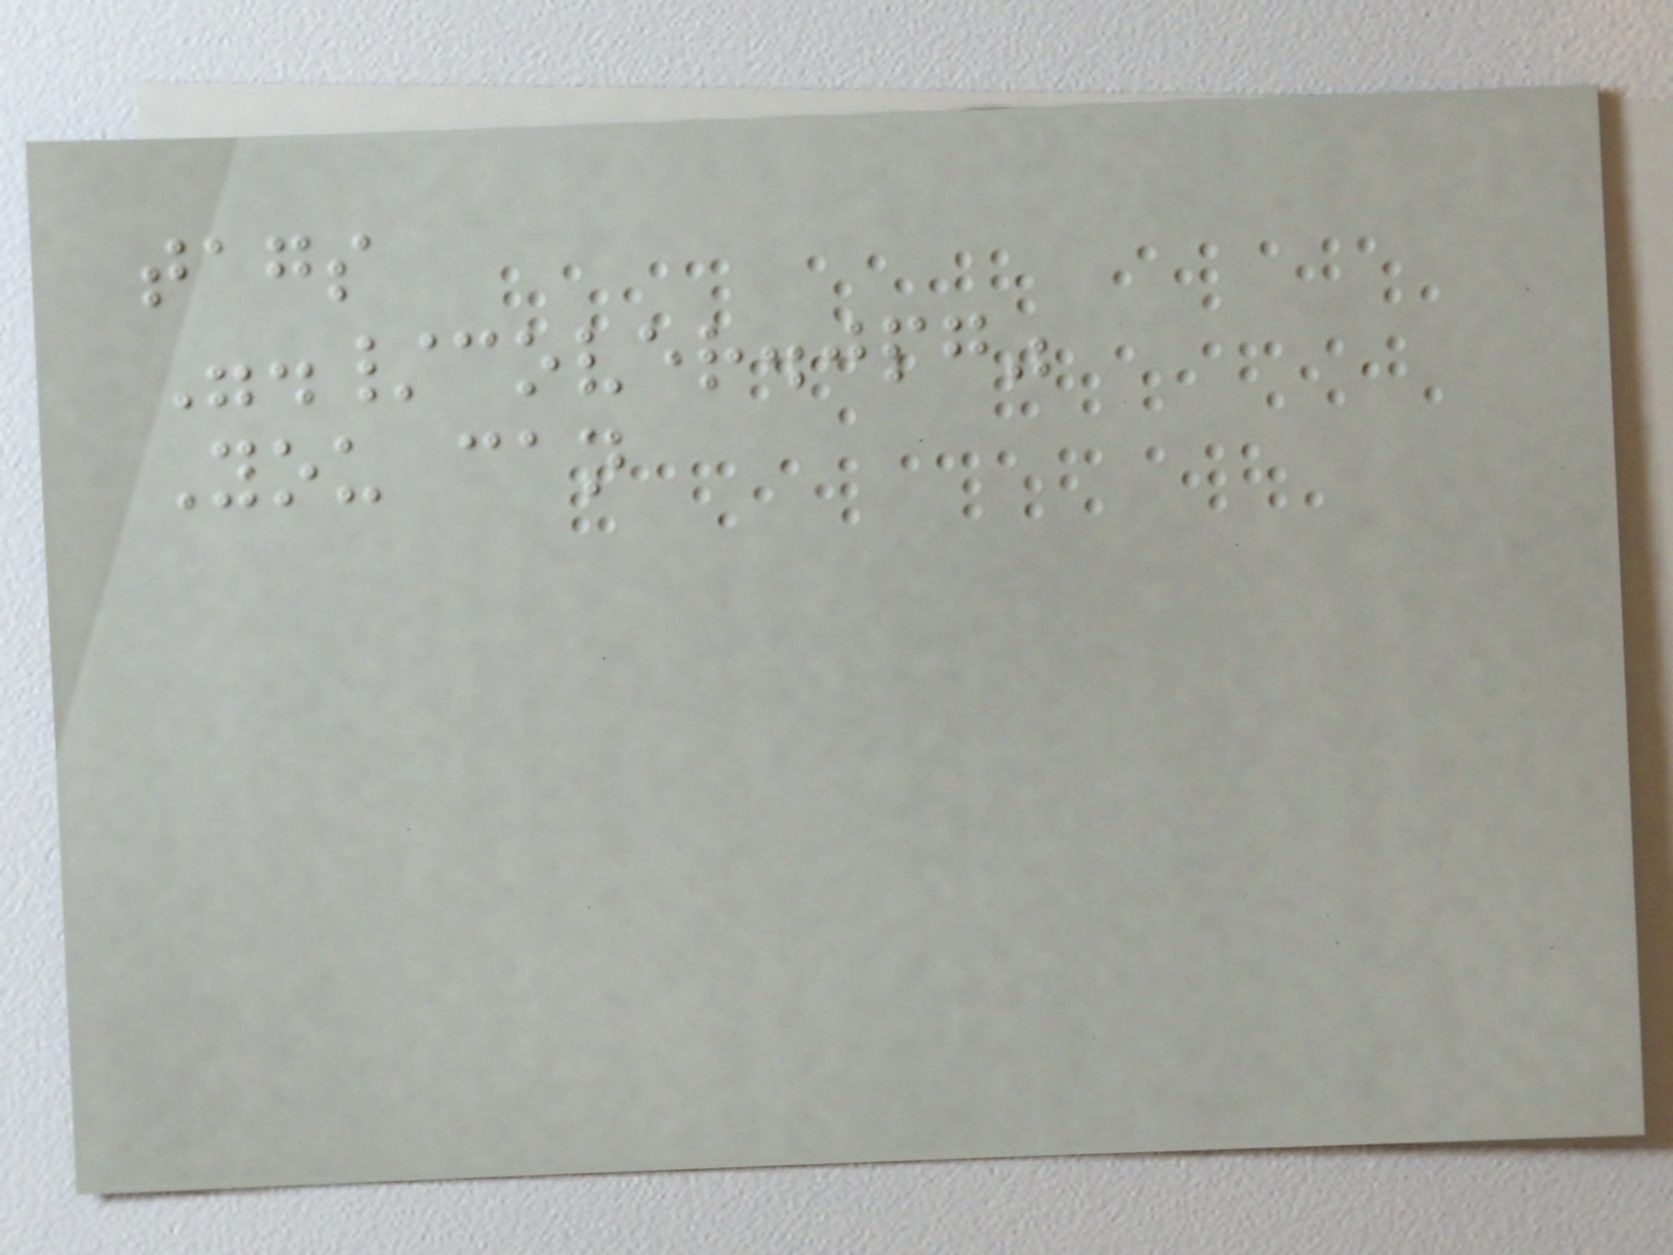tags
"./cover.jpg"
You can
